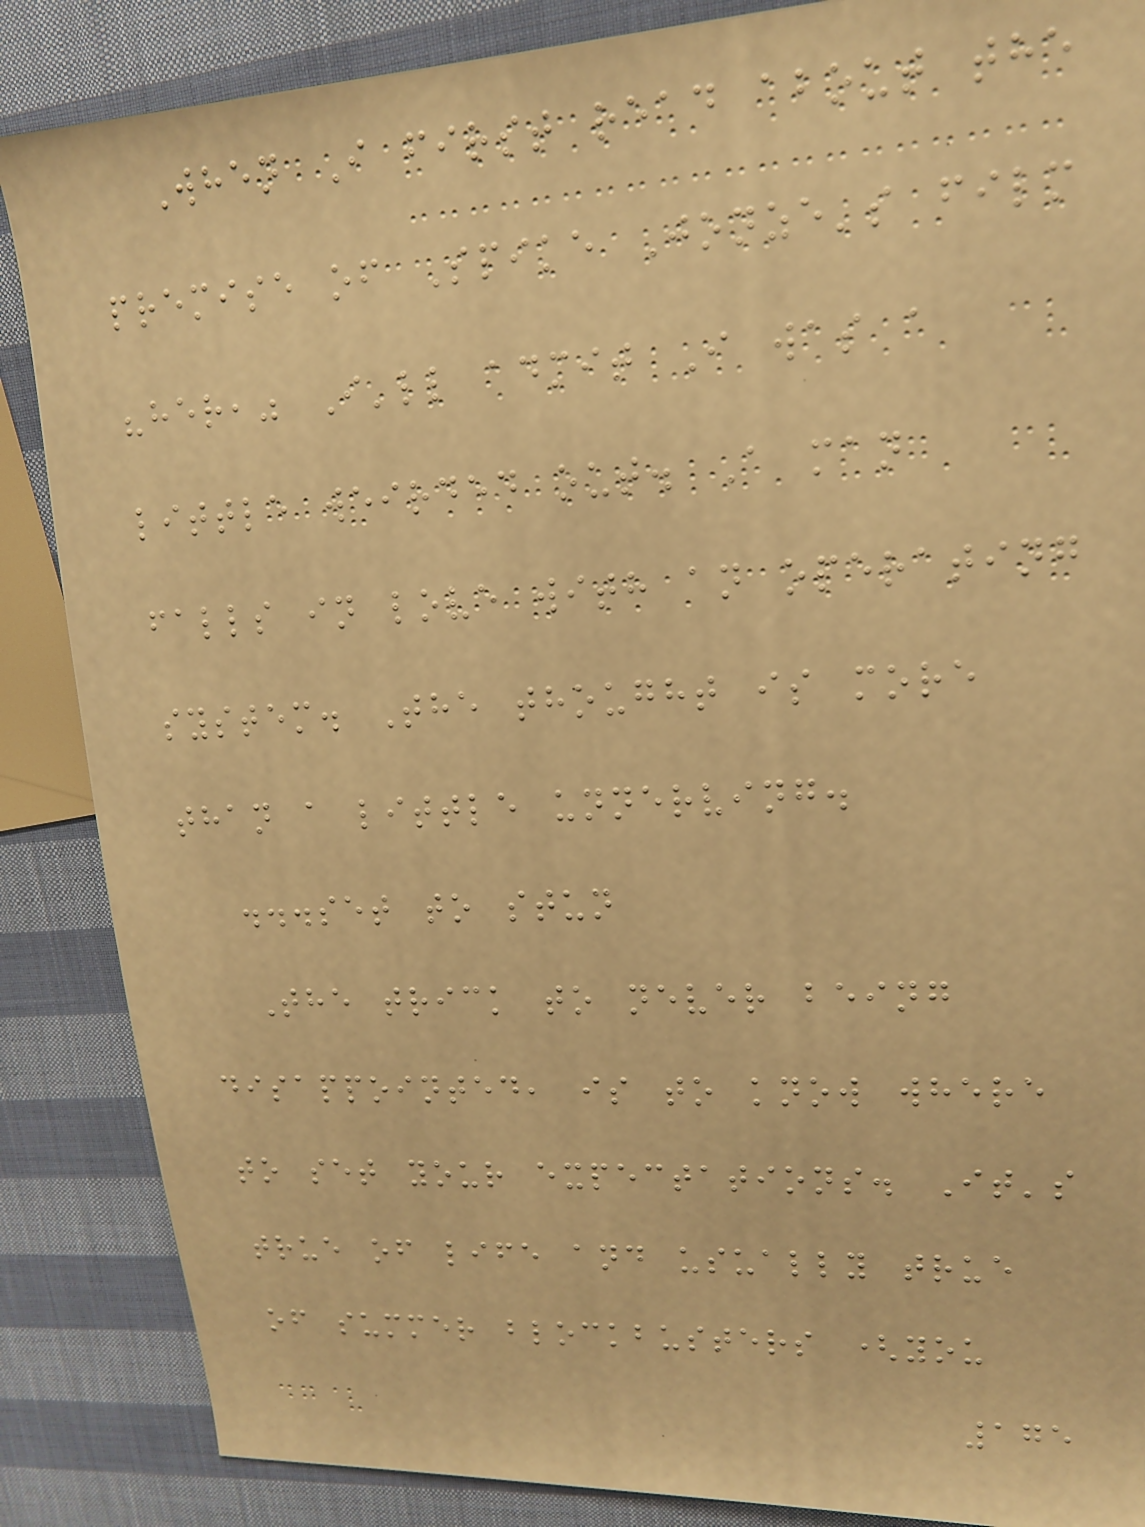When I first read about the
premise of Spike Jonze's film
"her," I'll admit I was a
little weirded out. A man
falls in love with an operating
system. The thought is more
than a little unnerving.
...set to stun
The trick to never being
disappointed, is to know where
to set your expectations. It's
true of life and usually true
of summer blockbusters (you
175
